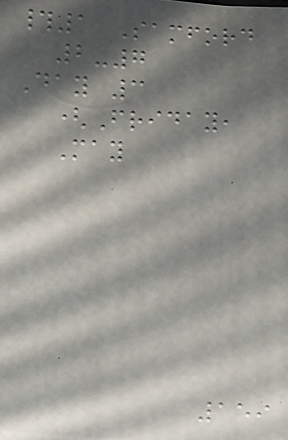#1 Samford
2-7
Day 3
(Friday,
May
159
